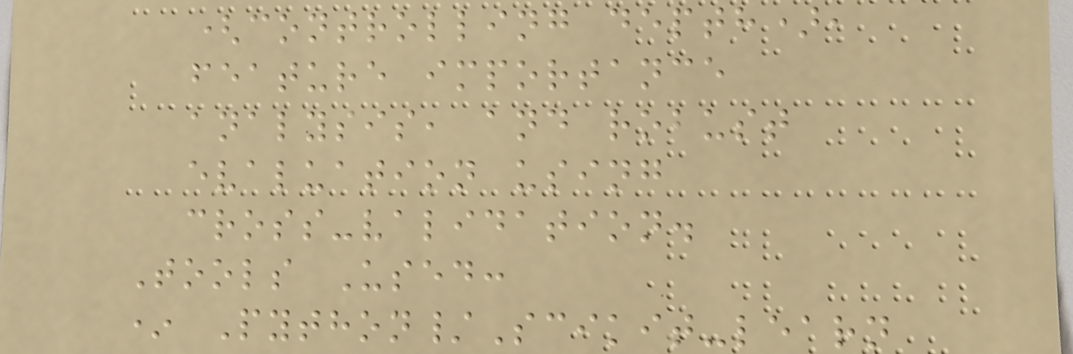(controlling depth),
feature importance
analysis, and robust
evaluation using
cross-validation.
Tools Used:
* Python/Scikit-learn
